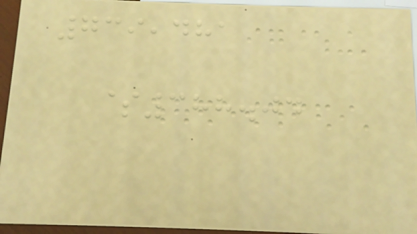739,481
$388.04
